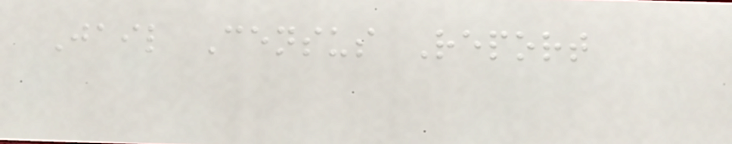Jail Census Report
